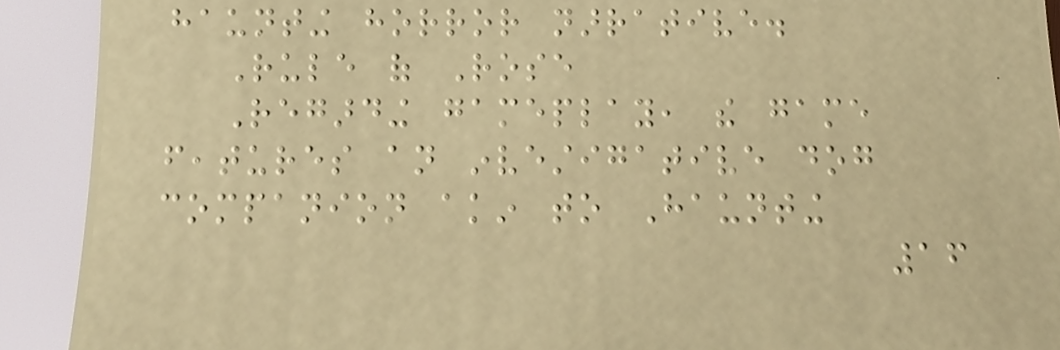haunting horror narrative.
Rule of Rose
Regarding gameplay, the game
features an investigative dog
companion akin to Haunting
16
